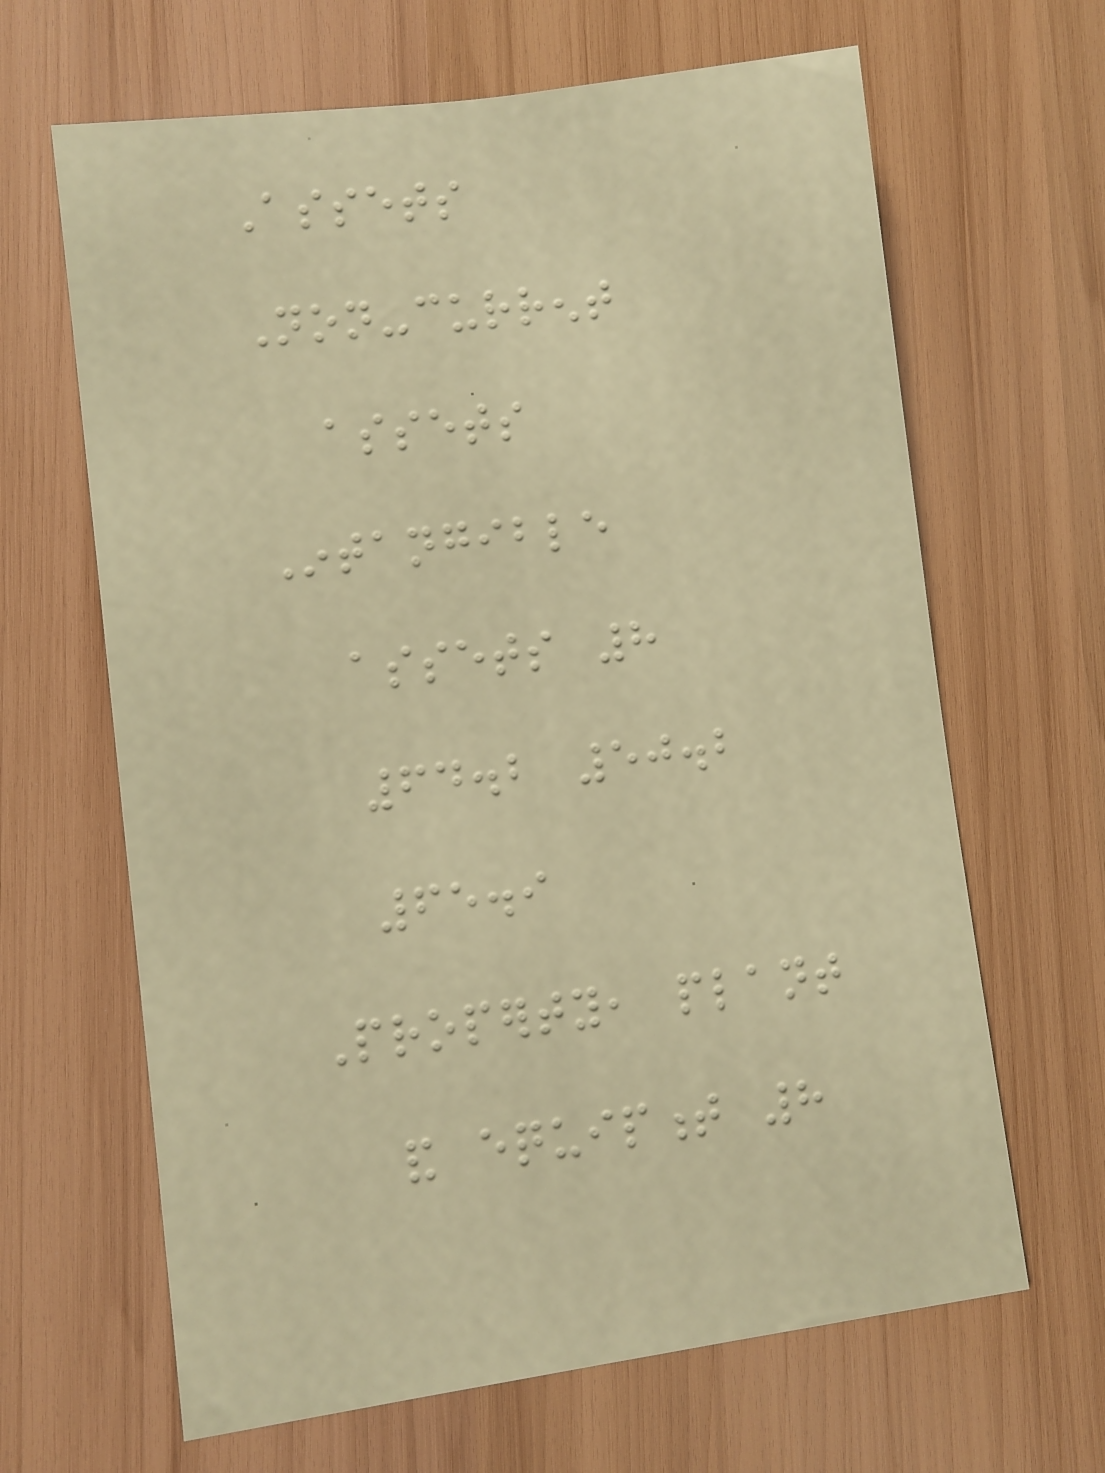Assets
Non-current
assets
Intangible
assets 8
64.2 50.2
65.9
Property, plant
and equipment 8
